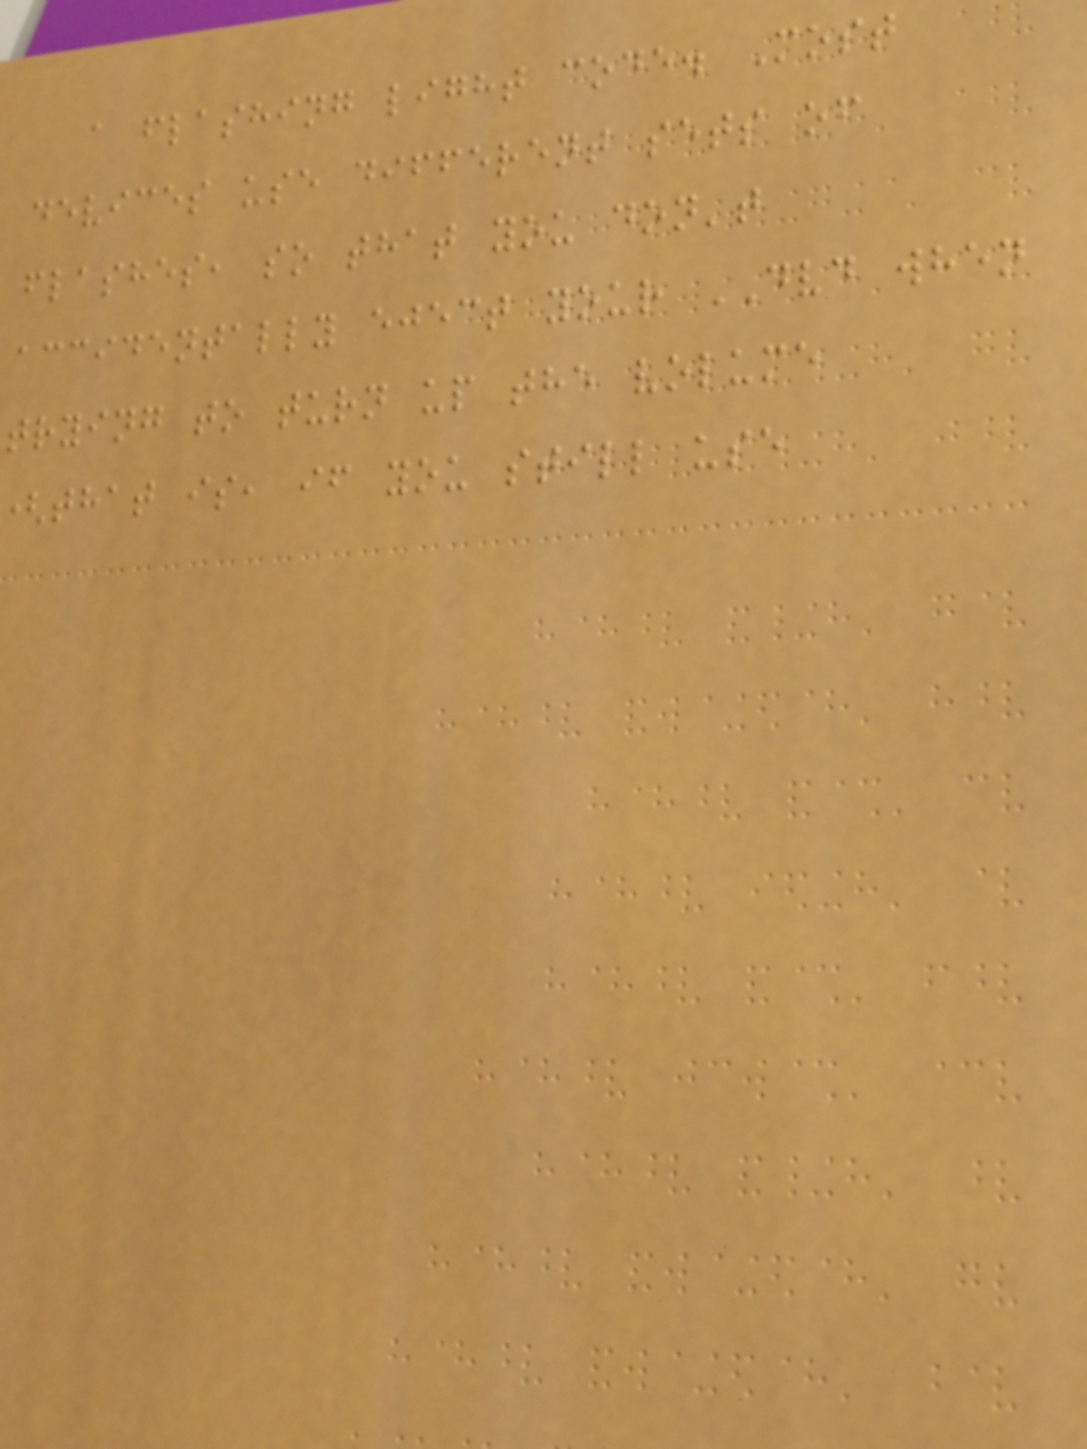a flashing light code. Most
devices use different sets of
flashes, so that you don't
accidentally eject your DVD when
trying to turn up the volume
that is, if you still use
